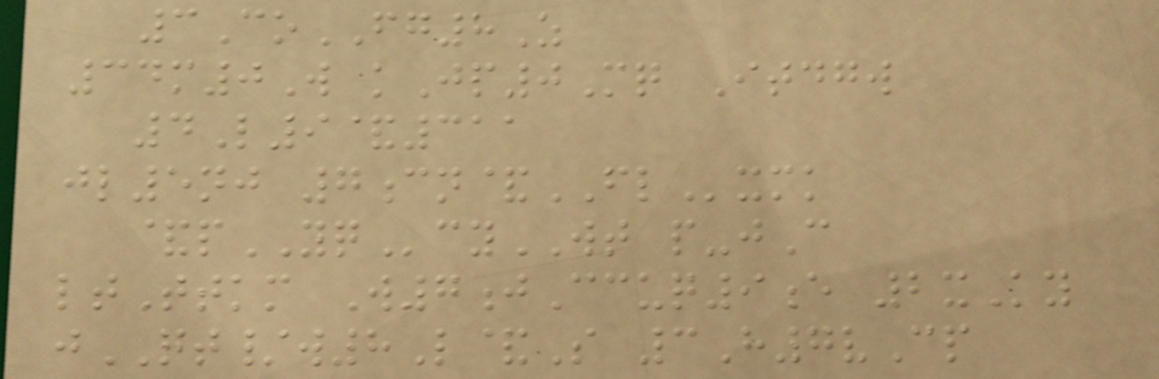3CoFG8Z
34m0W kJp0Mq Itdgw
4L9&311
jl5nj 7cn&FLxmk
&pYQcyWT p-jC
ltTtkm W7jCcuq9e 2xKy
jQT/w8L&S 3H7vCp
